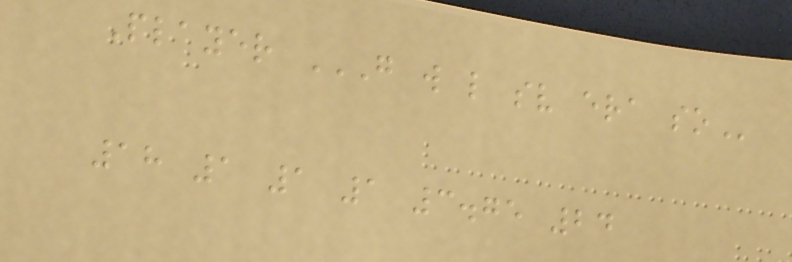Player G W L SV ERA SO
18 1 1 1 3.75 24
